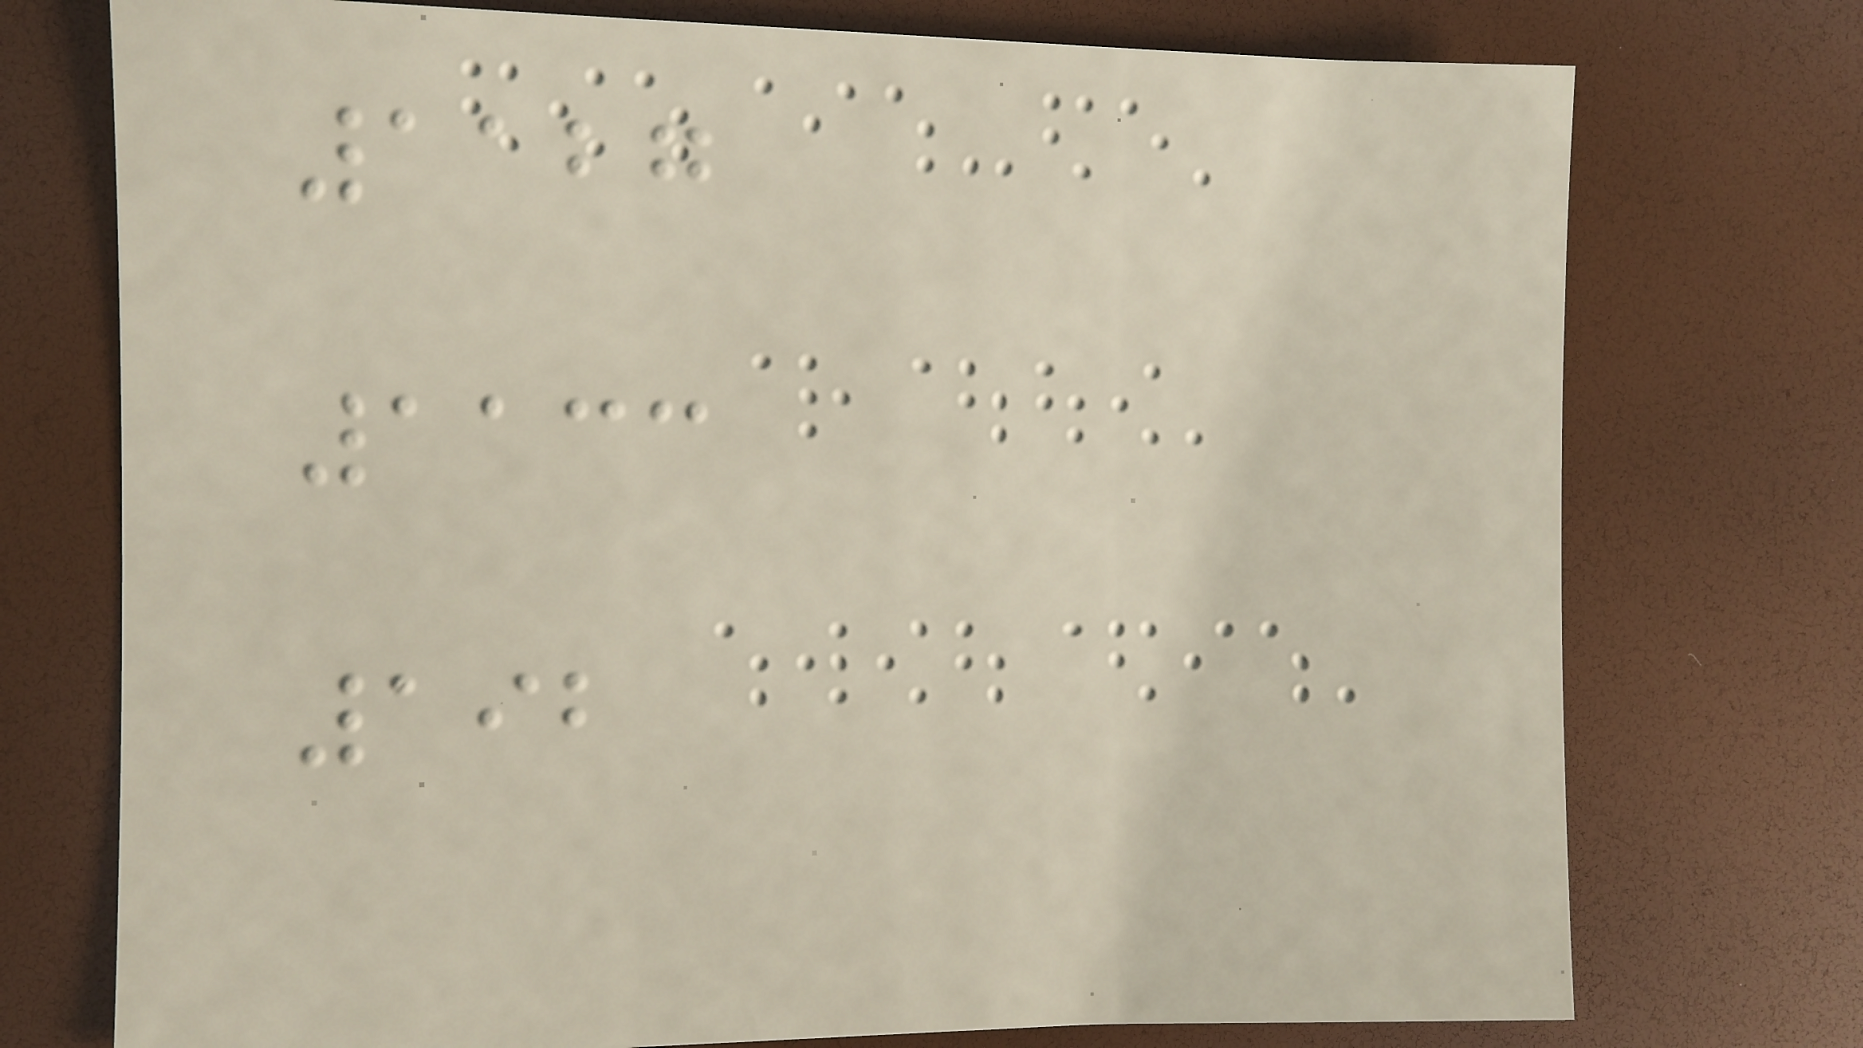1127
1133
192
